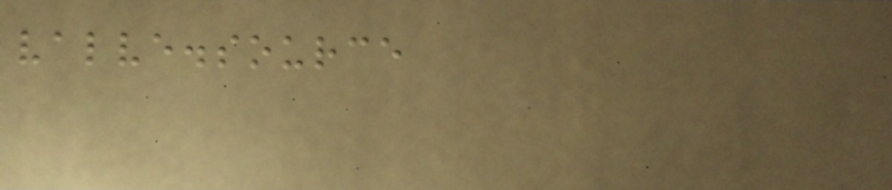valve.source
